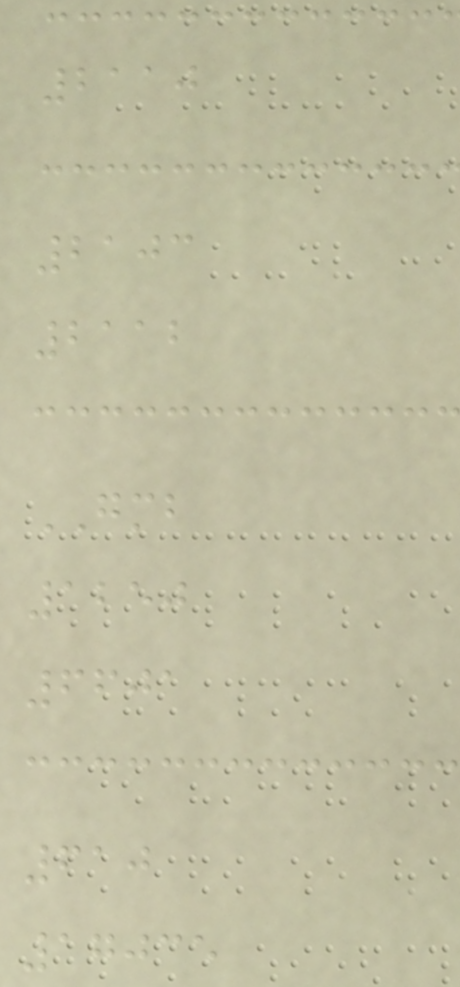2110
2103
2112
GMB
1250
6601
610
17035
